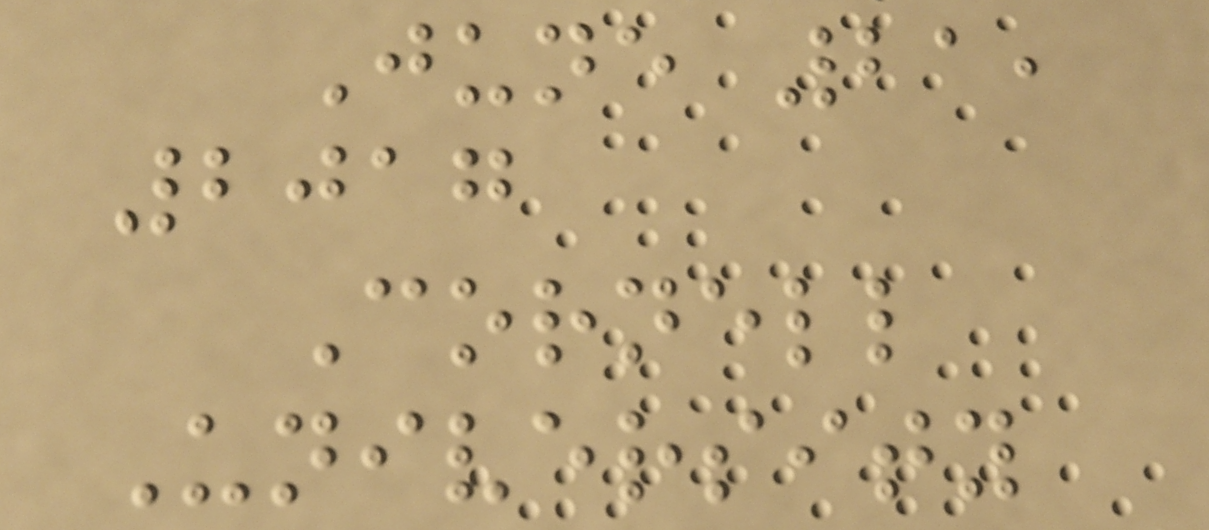June 21,
2017
Cornell
University
